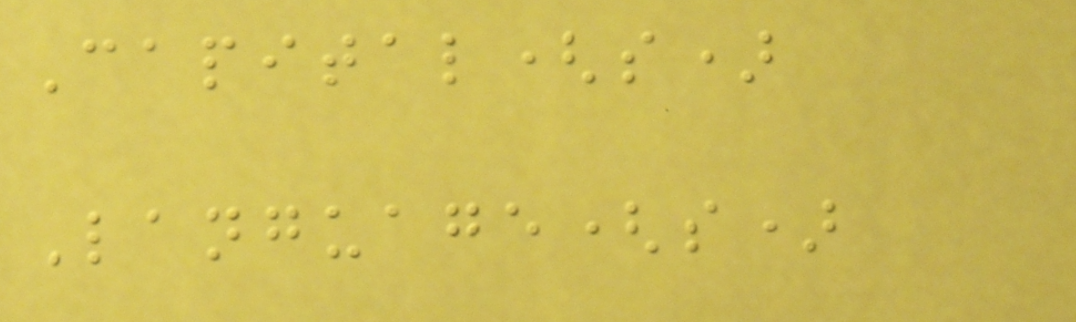Capital(s)
Language(s)
